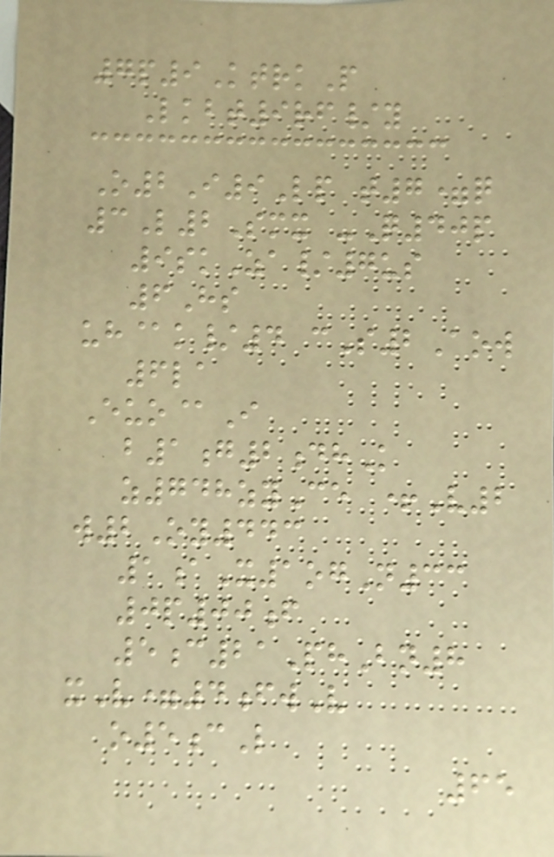7p9KtrkP
Lkbt9rf/y
O2I9Lp t7=q
3L2Smx -Q40p
9skZa/7us
6Hs
uh@k/4 cS2Aow
6la
Euo@I
b1g2dhK
z748zyCe +V2
w2Oy443
1aX1ogN33
0p00f
5c21PhBn8
xV=4fwV
o5cL
65
